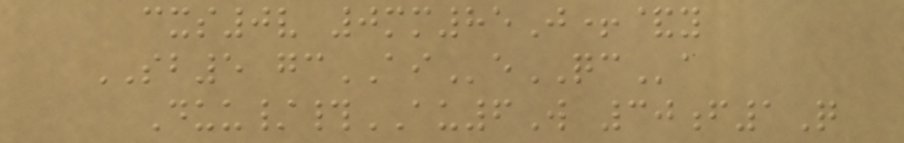cxs0v 0mm85J+&y
SB5 gcAIeQCa
Duu/#AU6W 30f1Q
